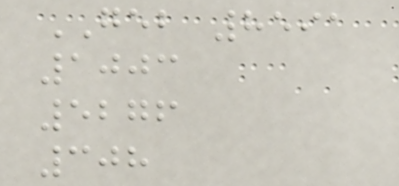GEB 8591
1003
5276
308
